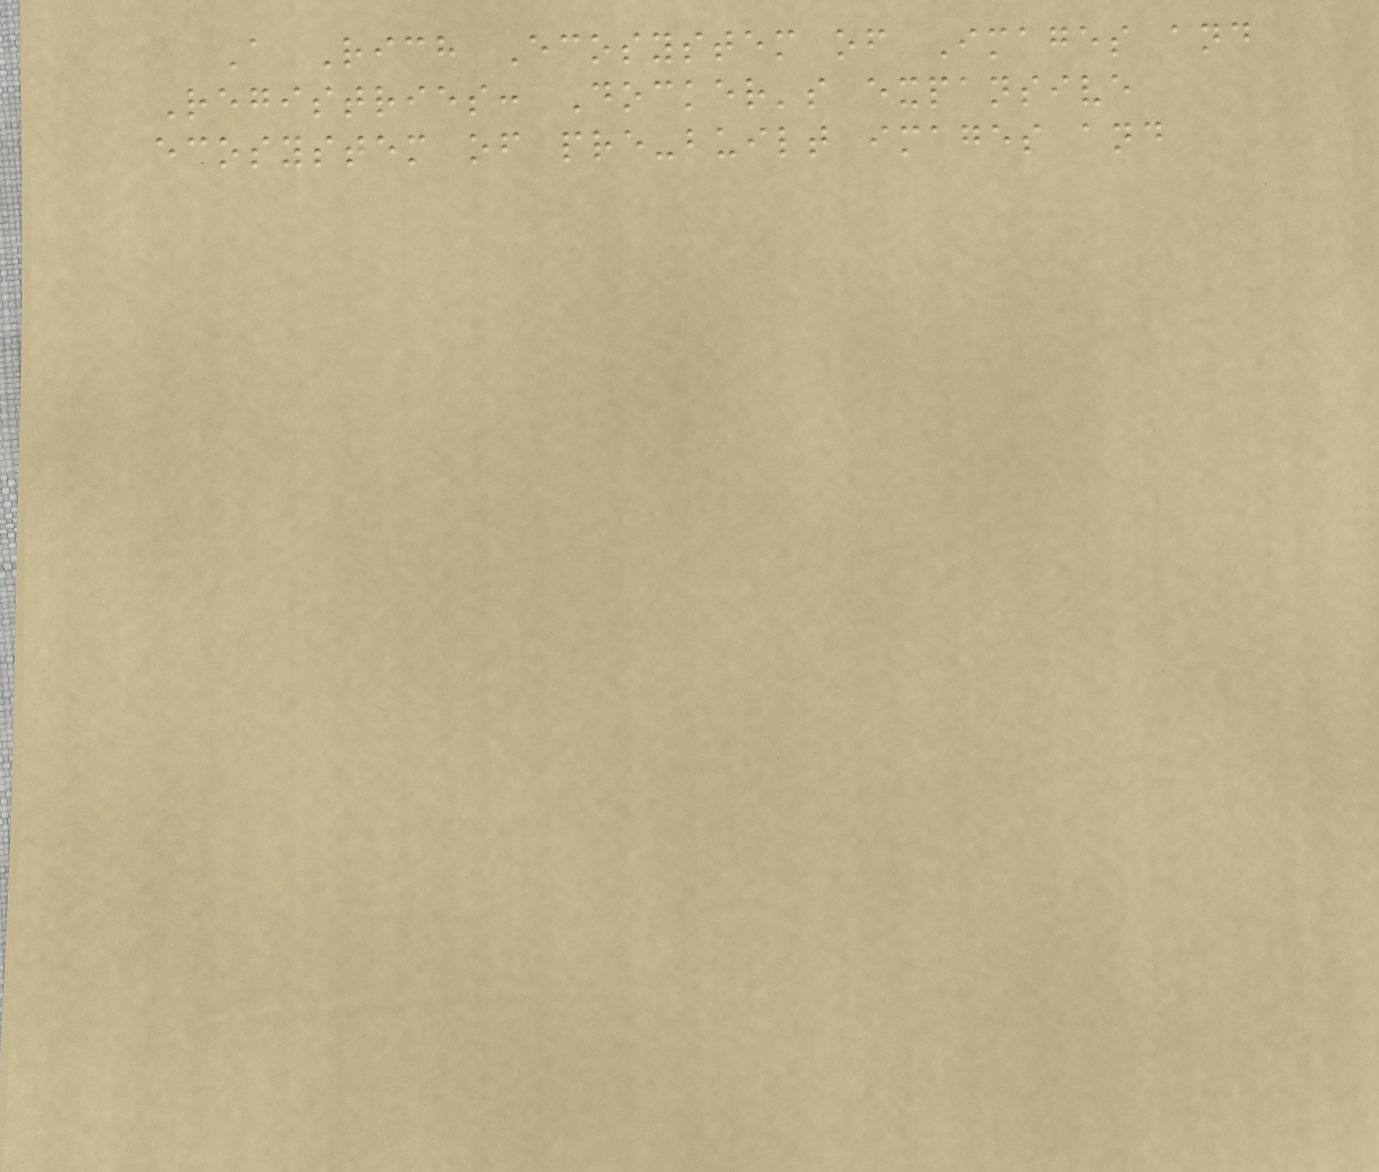A Rich Ecosystem of Images and
Registries: Docker's expansive
ecosystem of pre-built images and
